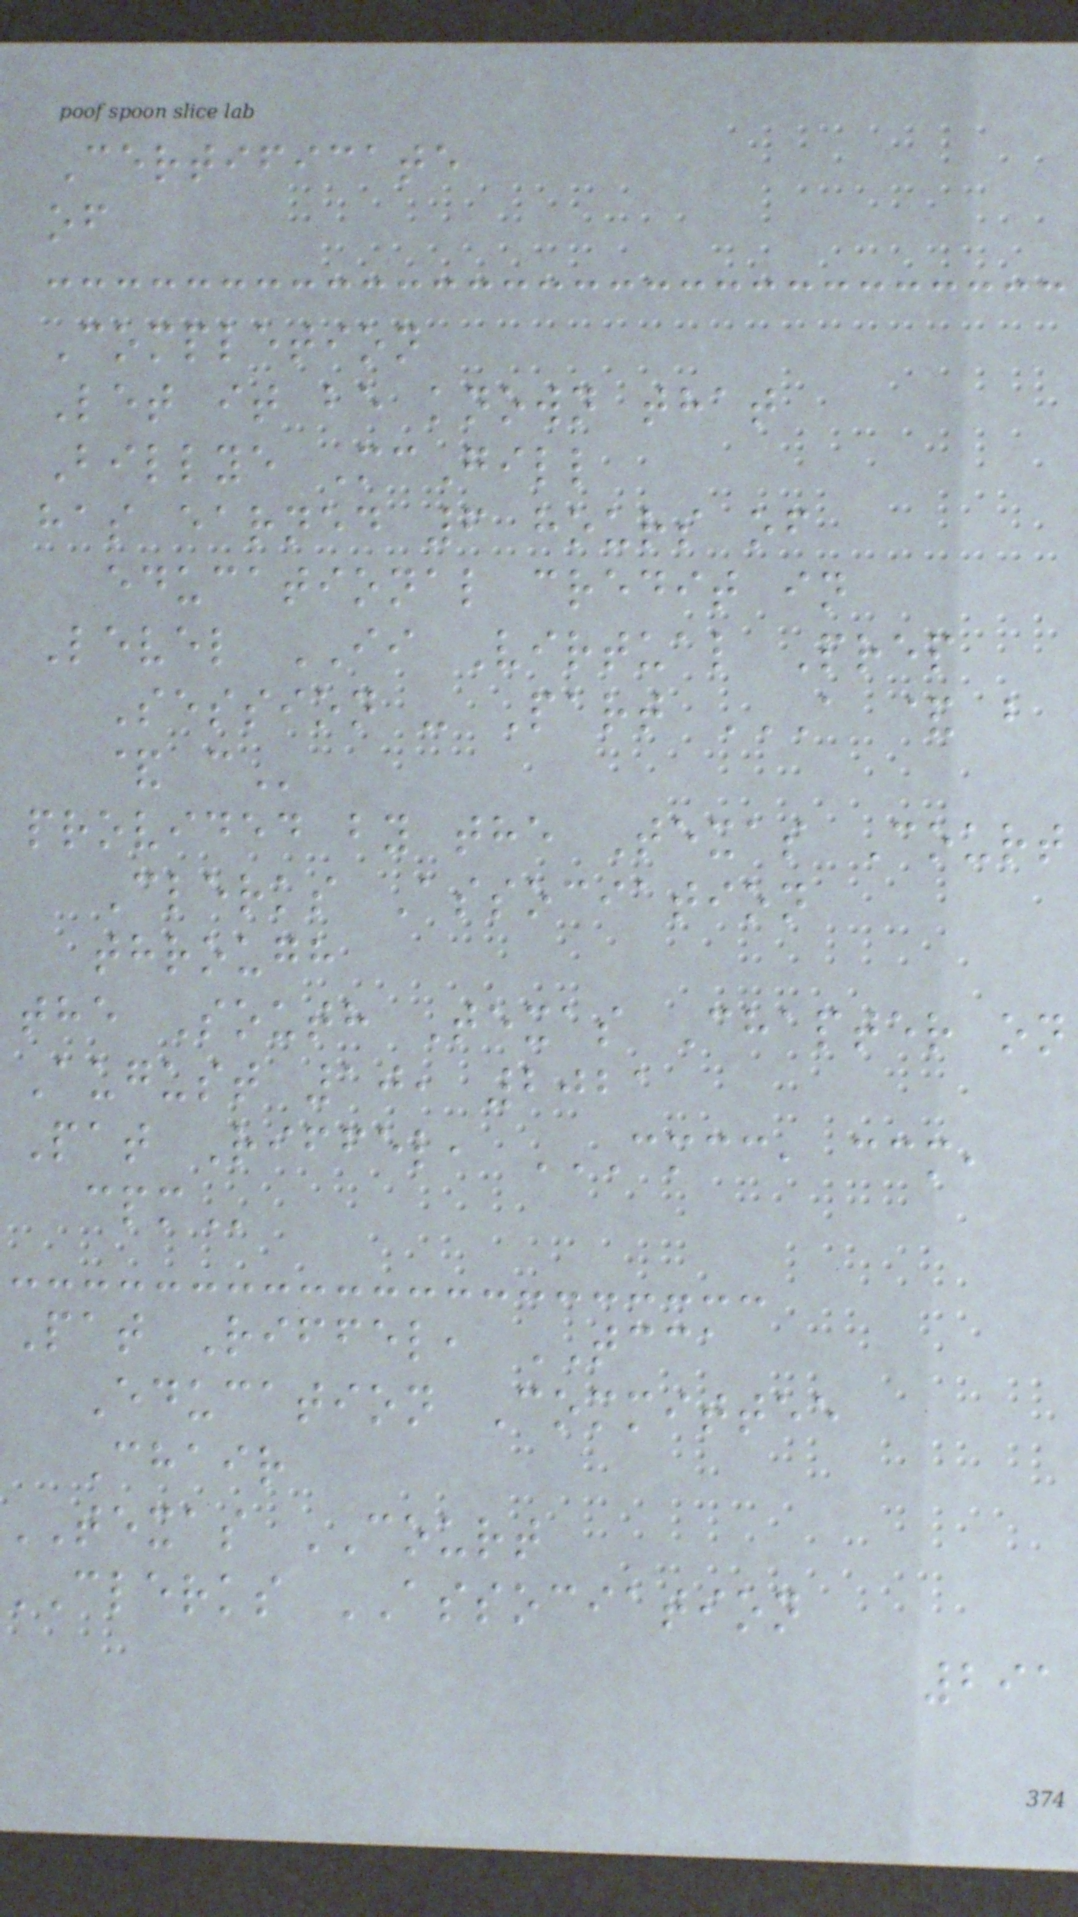Certificate
of
Completion
Let it be known that
Billye McGill
has earned 6 hours of
educational credit in
Level II Virtual Prep
Session - Part A & B
provided by the Texas Court
Clerks Association
through
the South Texas Chapter on
August 10, 2021
Pat Riffel, CMCC, CCM,
Pat Riffel, TCCA
Education Committee
Chair
TEXAS COURT
clerks ASSOCIATION
291
